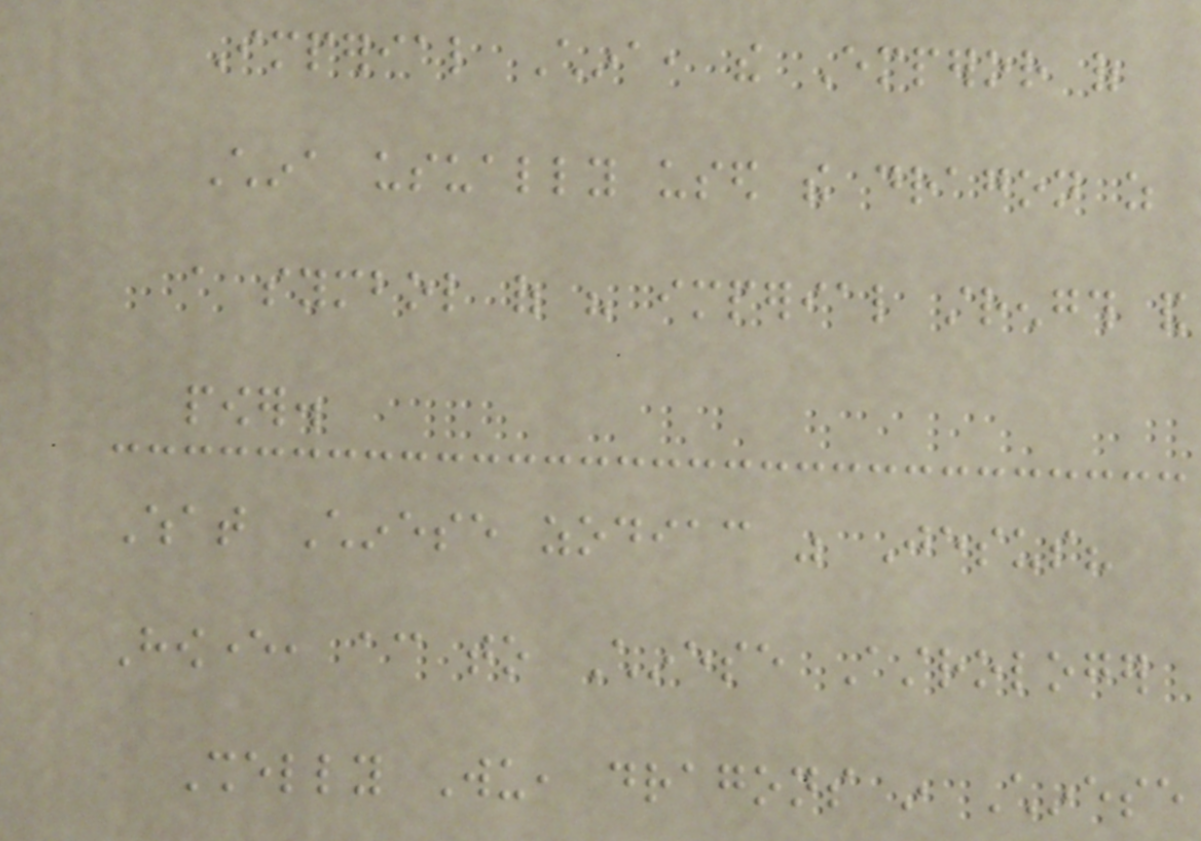Imperial China, the Emperor of
China usually used the dragon as
a symbol of his imperial strength and
power.
What Chinese zodiac was Jesus?
However, according to Chinese Astrologer
Shelly Wu, dragons in Chinese
